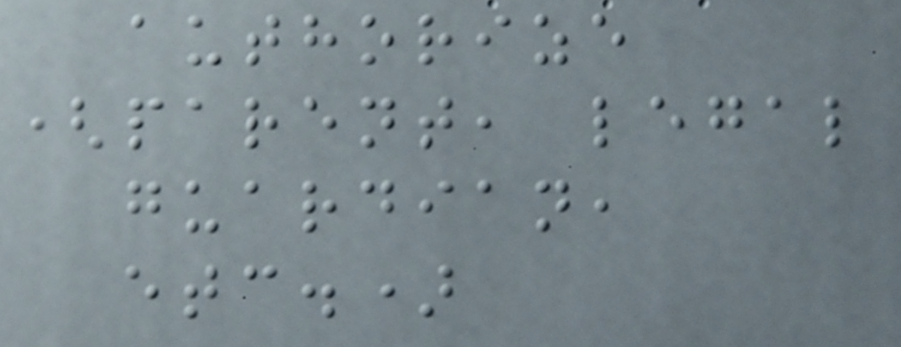authorize
(parent, legal
guardian,
etc.)
